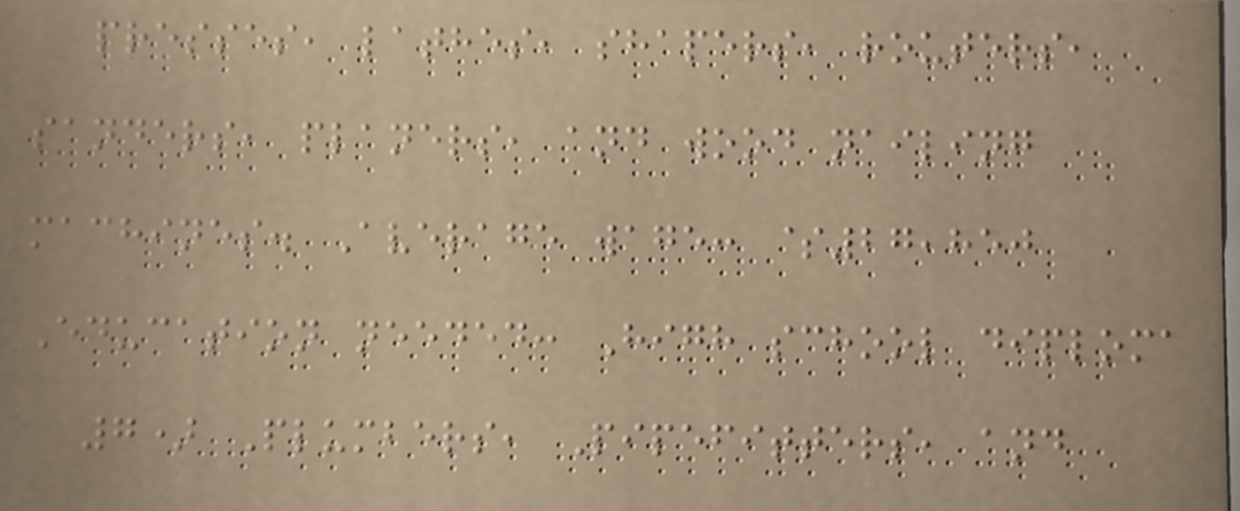presses, lathes, shapers, routers,
sanders, planers, and wood nailing
machines. Average wage: $27,850
Education needed: High school diploma
7) Plumbers, Pipefitters, and
